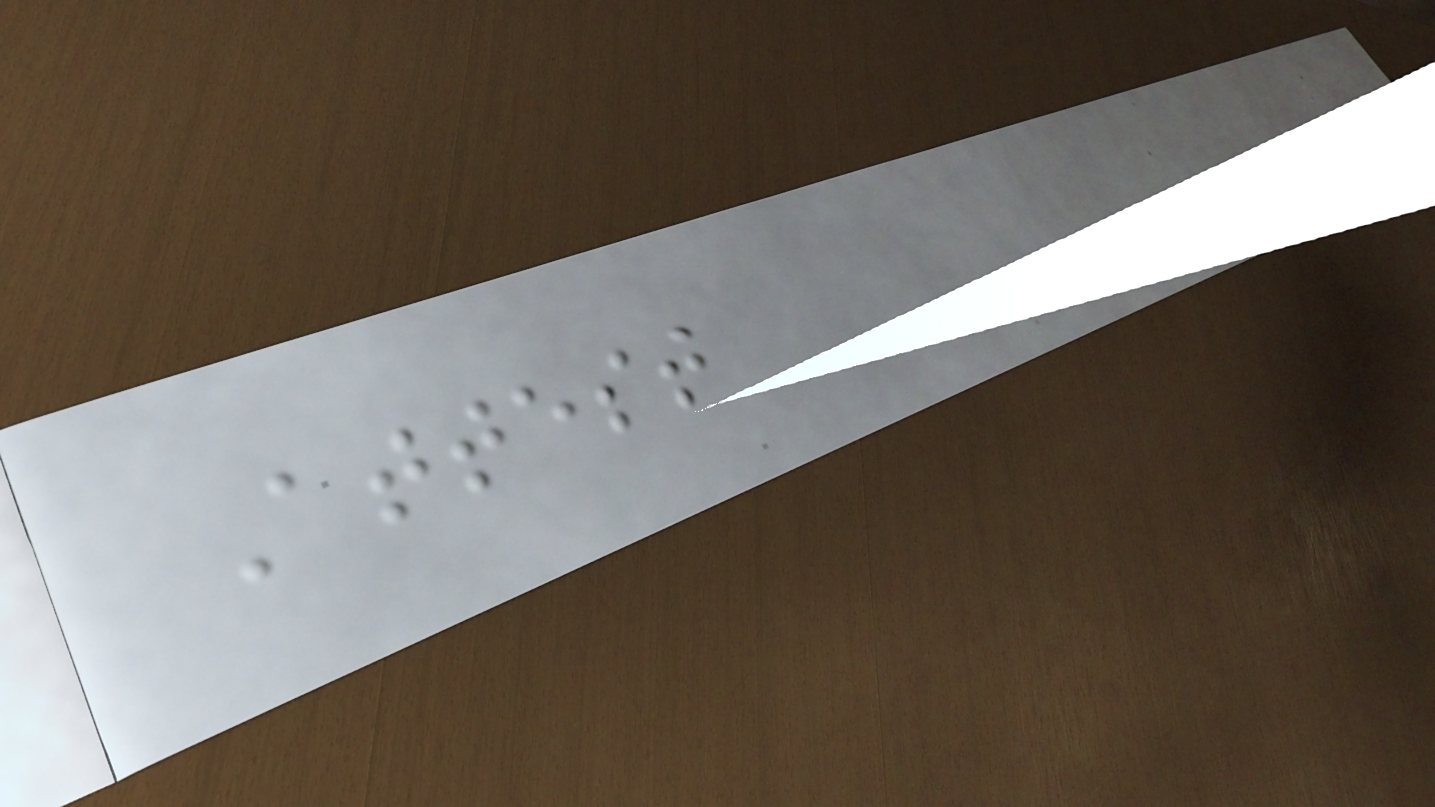Attest
